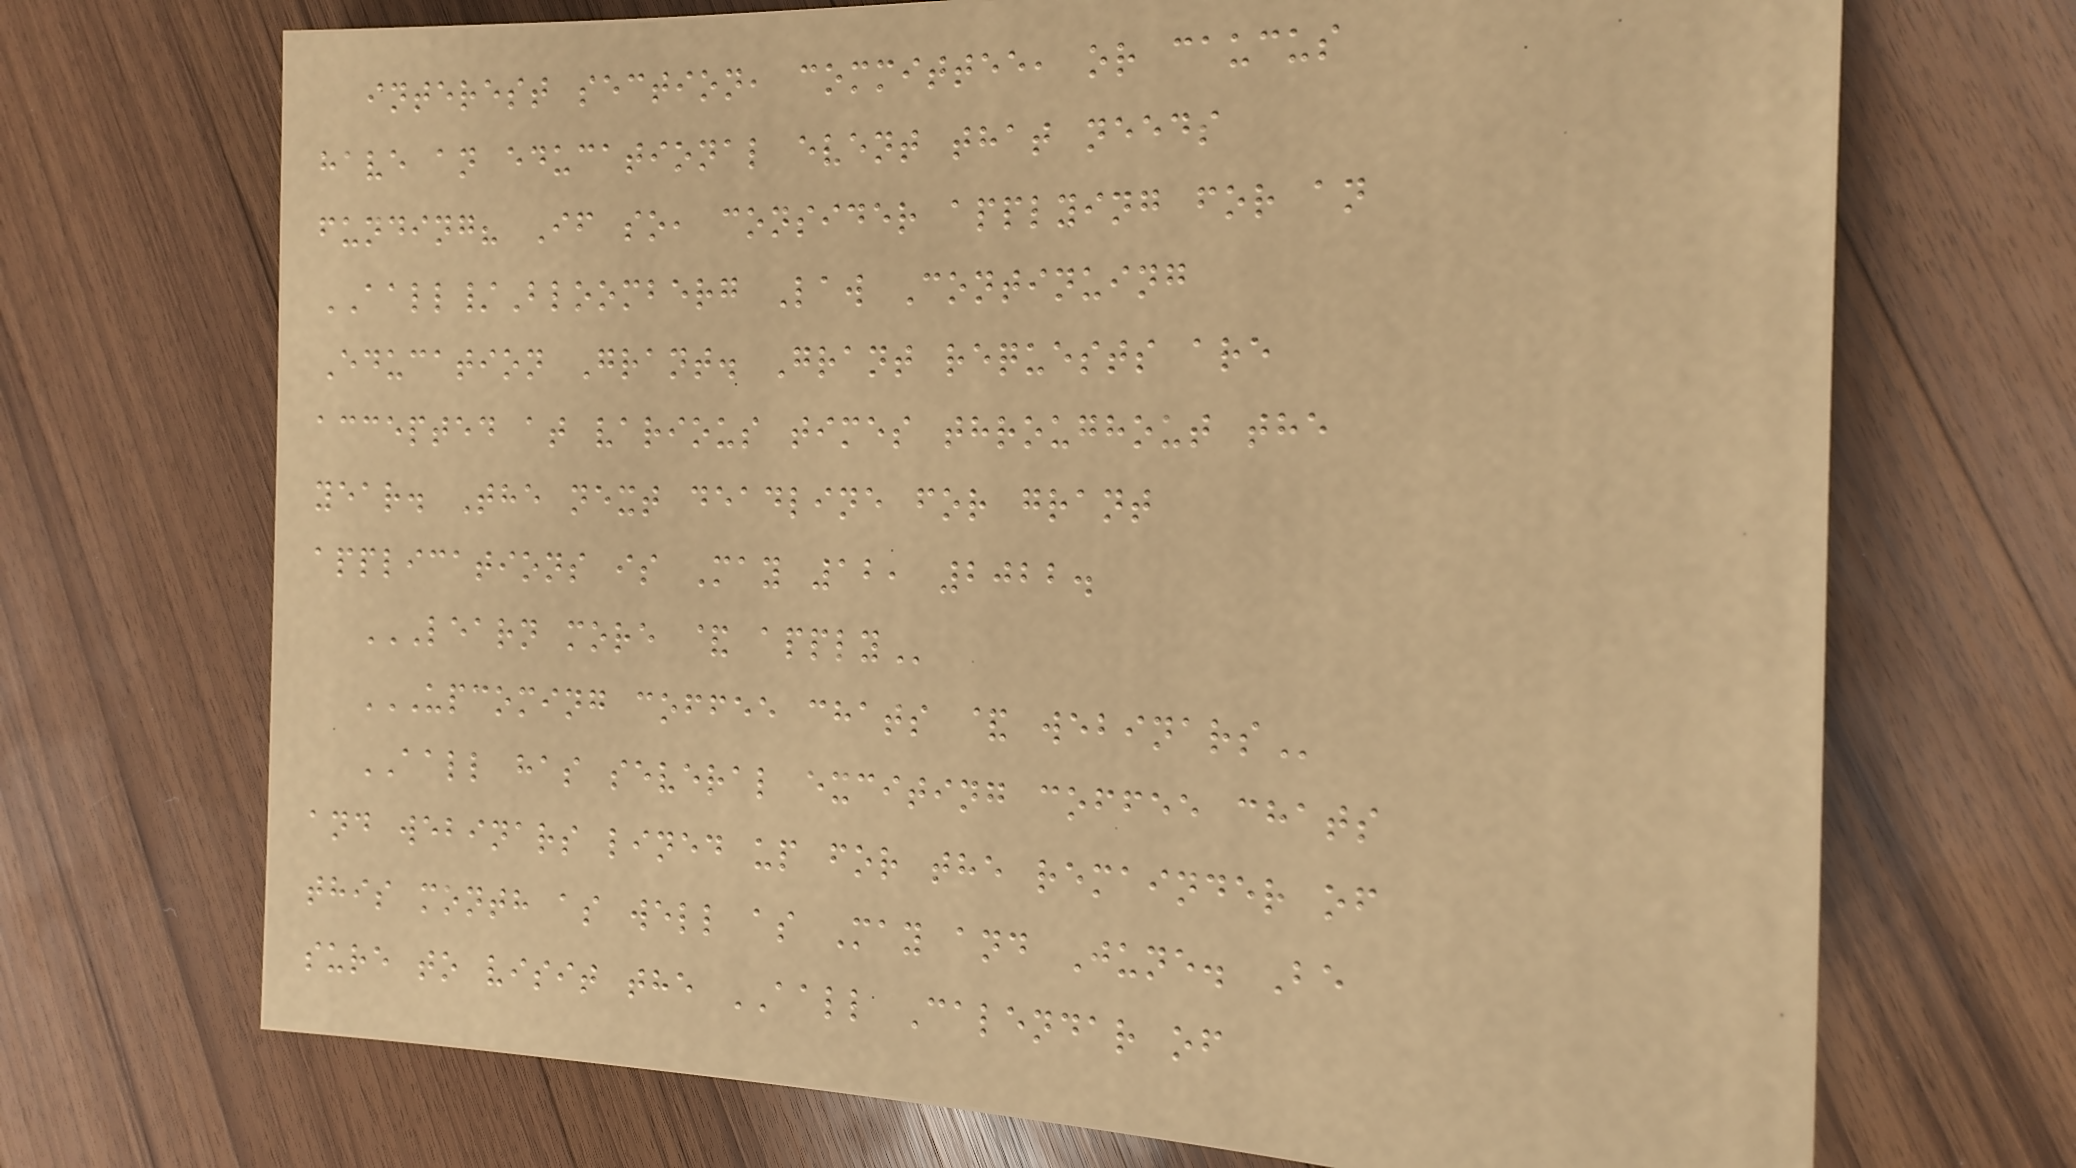interest section, committee, or caucus
have an educational event that needs
funding? If so, consider applying for an
AALL/Bloomberg Law Continuing
Education Grant. Grant requests are
accepted at various times throughout the
year. The next deadline for grant
applications is May 12, 2022.
LEARN MORE & APPLY
UPCOMING COFFEE CHATS & WEBINARS
AALL has several exciting coffee chats
and webinars lined up for the remainder of
this month as well as May and June. Be
sure to visit the AALL Calendar of
